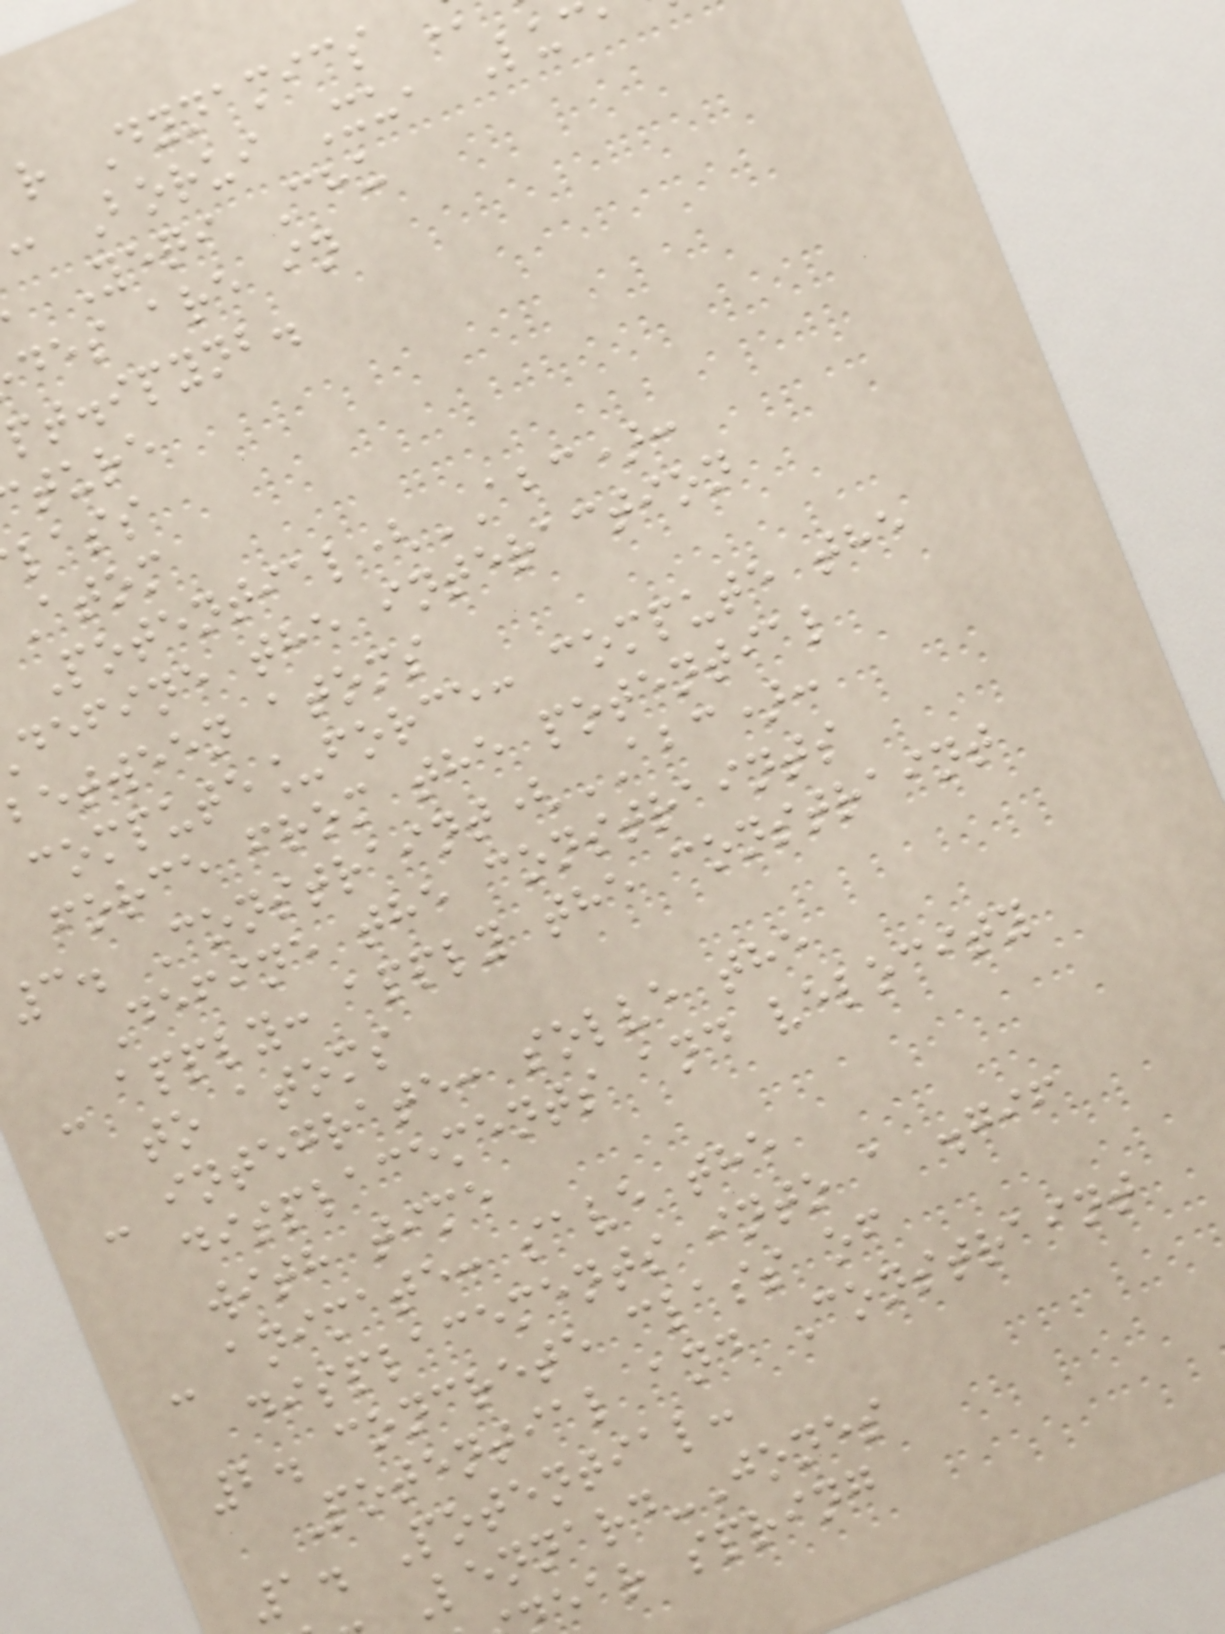r Dynamics
: Borui Xu, Luc
Yeqi Chu
des are in
pt.ipynb.
ture
lass
Atom
Potential(ABC):
define the interaction
between atoms
compute_force: compute the
force from the potential
3. Constraint(ABC):
Define the constraints
- apply: apply the constraint
to atoms
- integrate: solve the
displacements and velocity
with time
- animate: save the
displacements into a .gif
2. concrete class of
Potential and Constraint
1. Potential:
Lennard-Jones
ear spring
